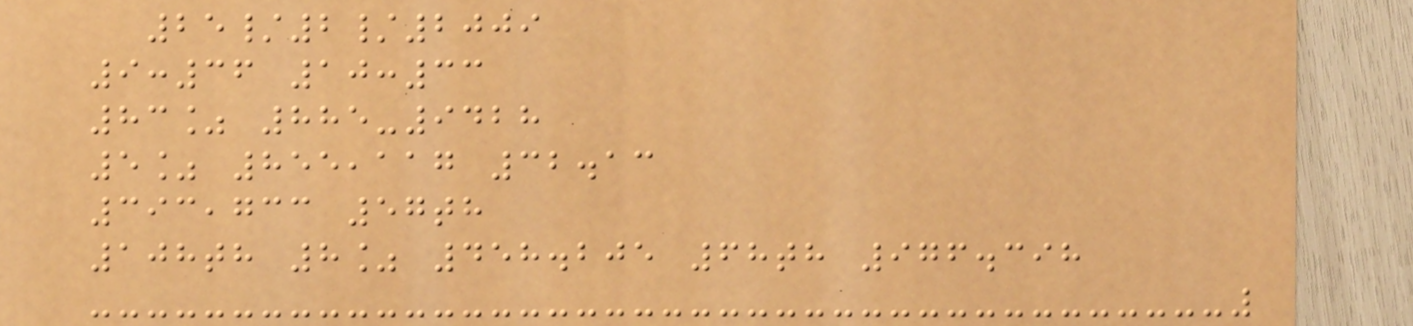25/2/2009
9:36 10:33
83% 885-9428
5% 855,117 32.13
393,733 57th
108th 8% 458.205 68th 976.398
